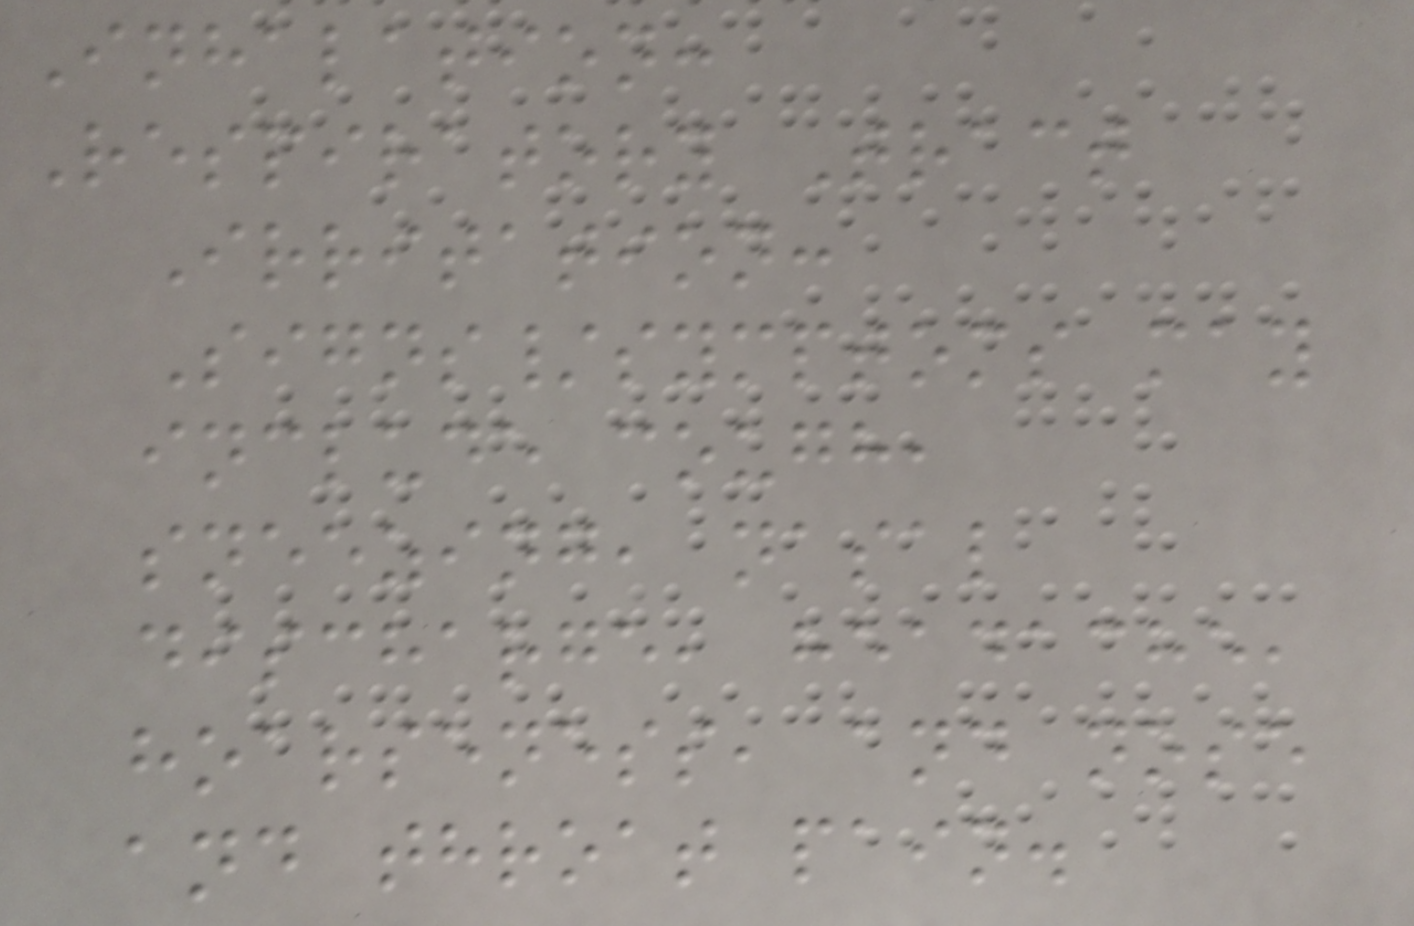Inhalation:
Respiratory Tract
Irritation:
Signs/symptoms may
include cough,
sneezing, nasal
discharge, headache,
hoarseness, and nose
and throat pain.
